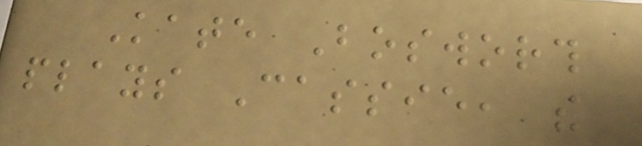Kate Bosworth
plays Cassie, the
